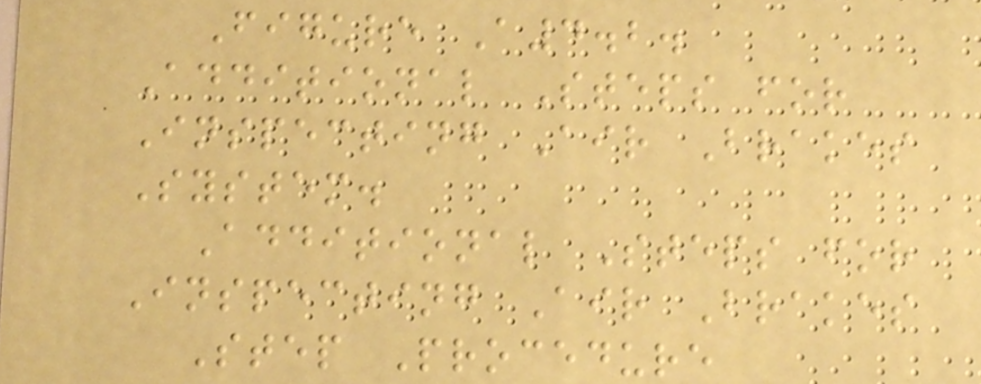Figure A4.2.
Additional Steps for
Inspecting Air Brakes
System.
Additional Steps for
Inspecting Air Brakes
Step Procedure
